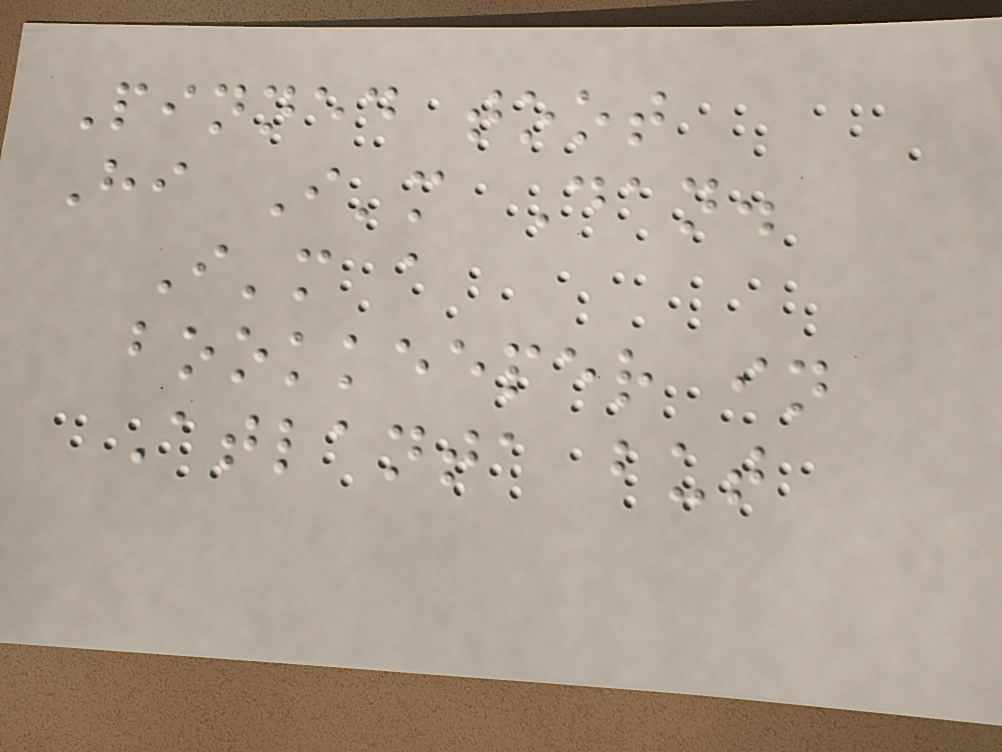Pinned toot
Hi I'm Dan.
I'm a
bookkeeper in
Atlanta but
